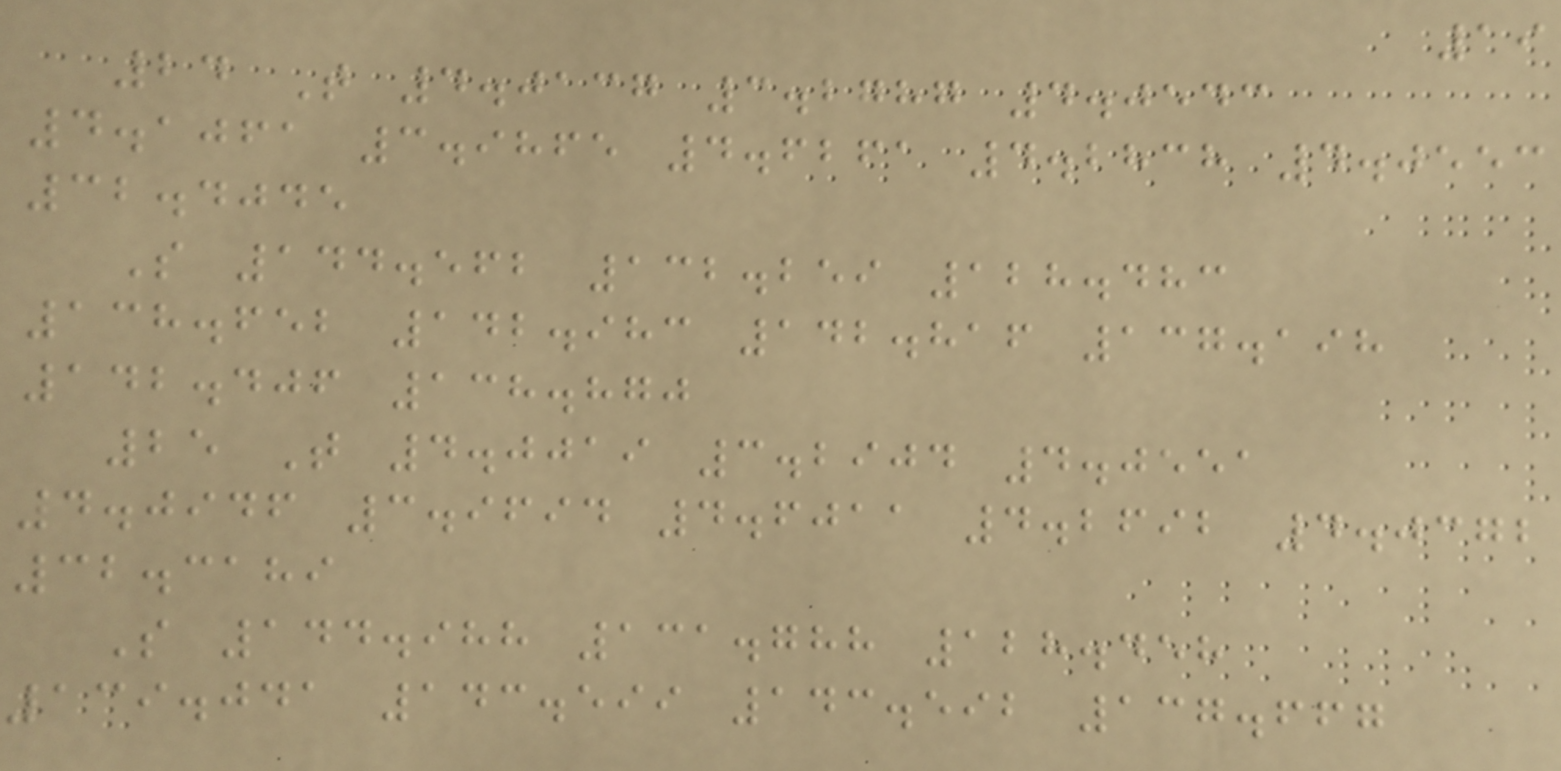19
24 T 4.0137 3.2787 4.0543
4.1061 3.9865 4.6261 4.2838 4.0553
32.4045
S 144.562 132.259 128.483
138.652 142.983 142.816 137.198
142.406 138.870
25 T 4.0019 3.2904 4.0551
4.0946 3.9694 4.6011 4.2692 4.0372
32.3189
S 144.988 131.788 128.458
139.041 143.599 143.592 137.667
